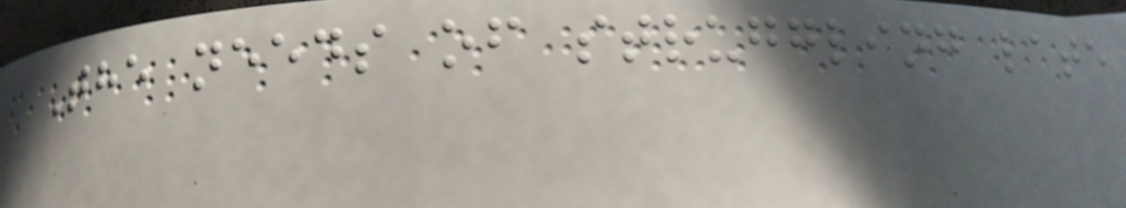The needs of struggling late
